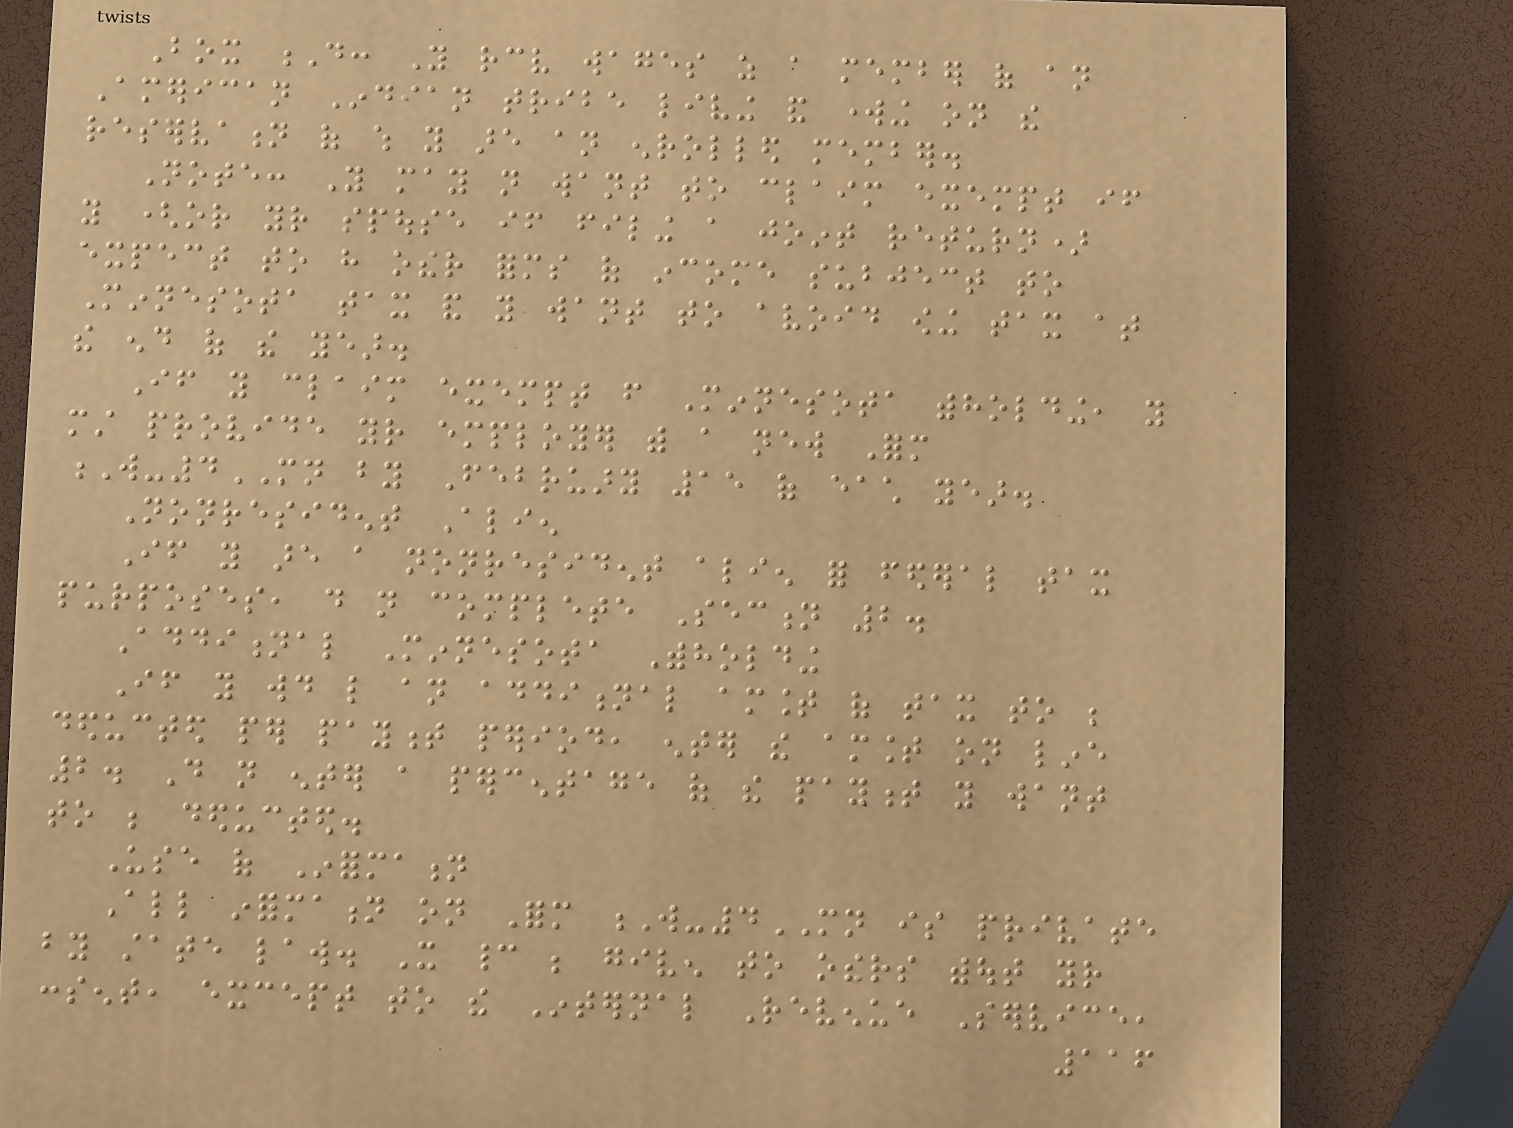Box D: You receive wages as a member of an
American Indian tribe living and working on the
reservation of which you are an enrolled member.
Note: You may not want to claim exempt if
you (or your spouse if filing a joint return)
expect to have other forms of income subject to
Minnesota tax and you want to avoid owing tax at
the end of the year.
If you claim exempt from Minnesota withholding, you
must provide your employer with a new Form
W-4MN by February 15 of each year.
Nonresident Alien
If you are a nonresident alien for federal tax
purposes, do not complete Section 2.
Additional Minnesota Withholding
If you would like an additional amount of tax to be
deducted per payment period, enter the amount on line
2. Do not enter a percentage of the payment you want
to be deducted.
Use of Information
All information on Form W-4MN is private
by state law. It cannot be given to others without your
consent, except to the Internal Revenue Service,
116
